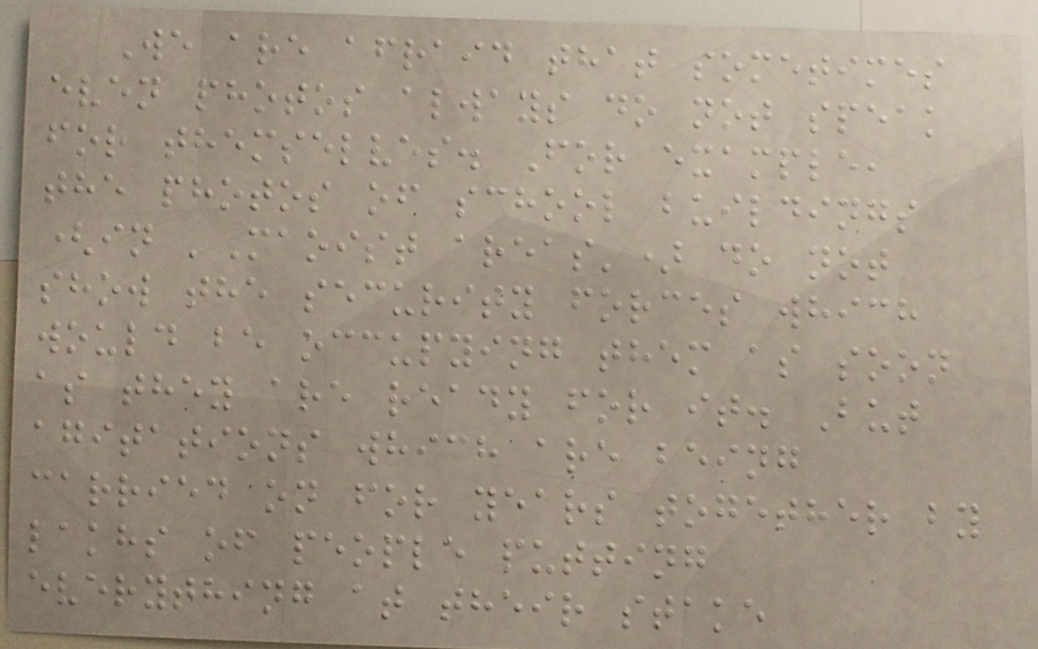We are afraid that sometimes
even photos always do not speak
for themselves. For example,
the photos of school buildings
(in 'Maoist areas') do not
show the security forces which
would be occupying them as soon
as they are ready for it. But
agitations which are being
carried on for years together by
lakhs of people putting
everything at their stake
